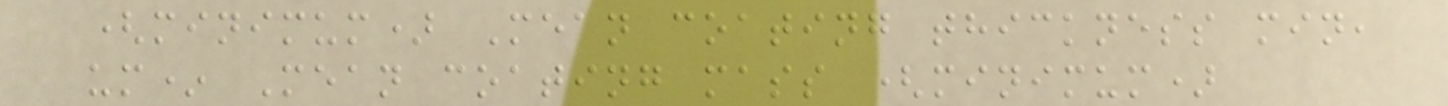(minimum) Mean coating thickness min,
um* Mean coating mass (minimum)
